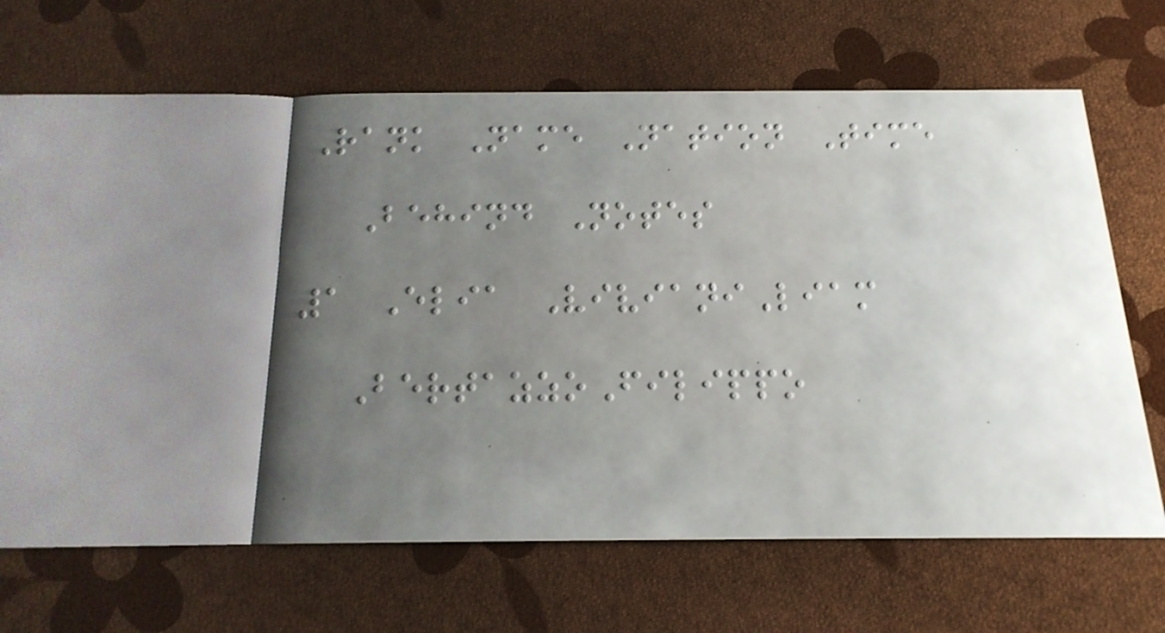Rank Name Nation Time
Behind Notes
1 Elia VivianiLiam
BertazzoFilippo
